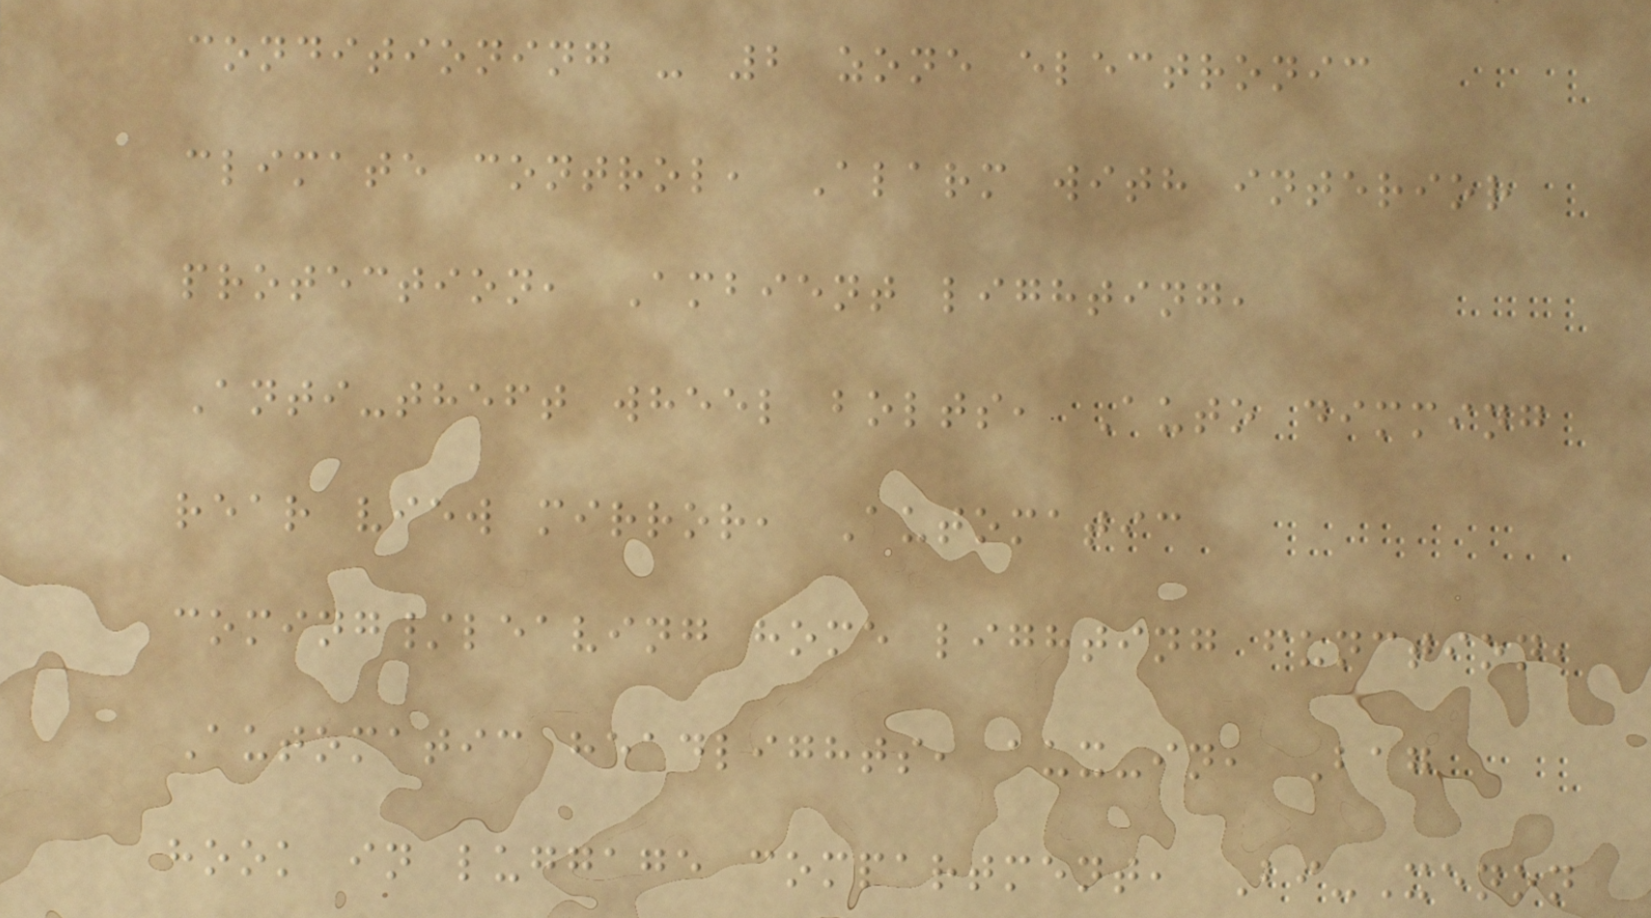conditioning - 2 zone electronic
climate control, Alarm with interior
protection, Ambient lighting,
Anti-theft wheel bolts, Auto dimming
rear view mirror, Automatic
coming/leaving home lighting function,
Automatic headlights, aux-in, Bag
hook in luggage compartment, Bi-Xenon
